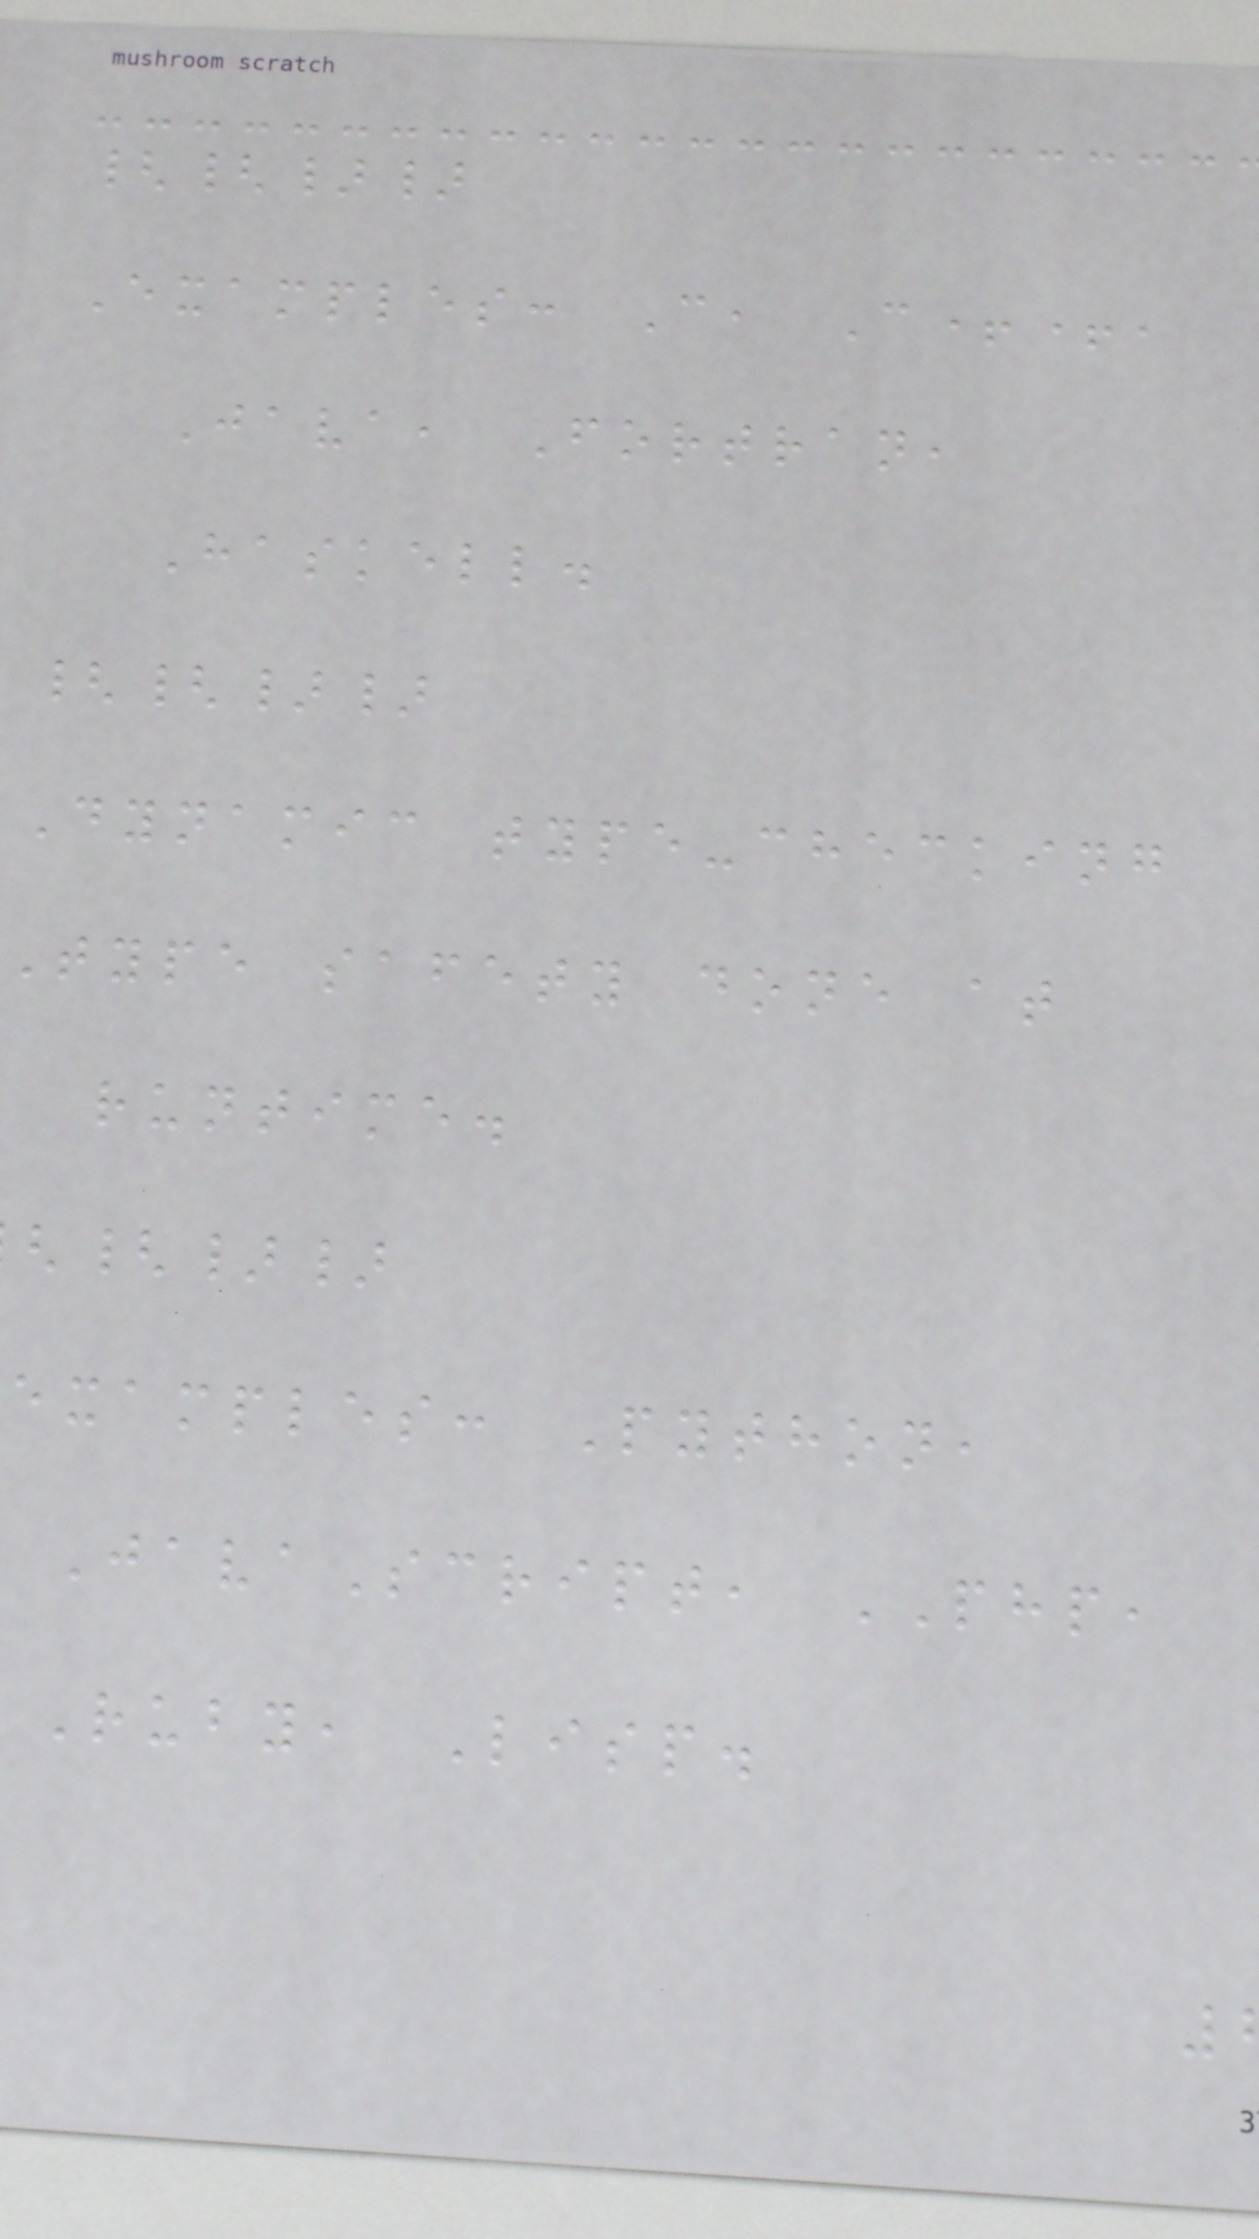{{}}
Examples: C, C++,
Java, Fortran,
Haskell.
{{}}
Dynamic type-checking
Type safety done at
runtime.
{}}
examples: Python,
JavaScript, PHP,
Ruby, Lisp.
